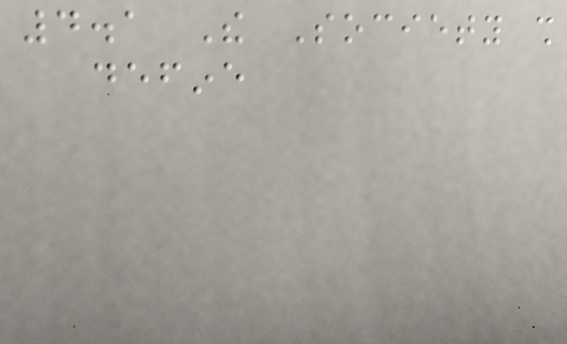4.1 The Society shall
define
